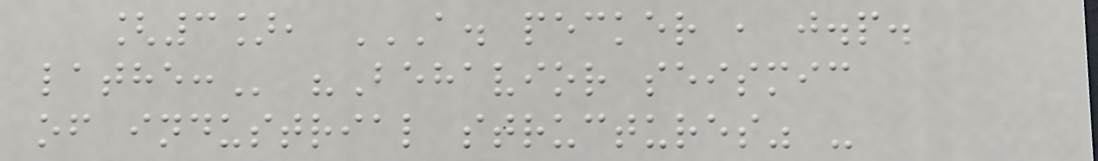[3], A. PECKER , J.P.
LATHE: "Behavior seismic
of industrial structures" -
